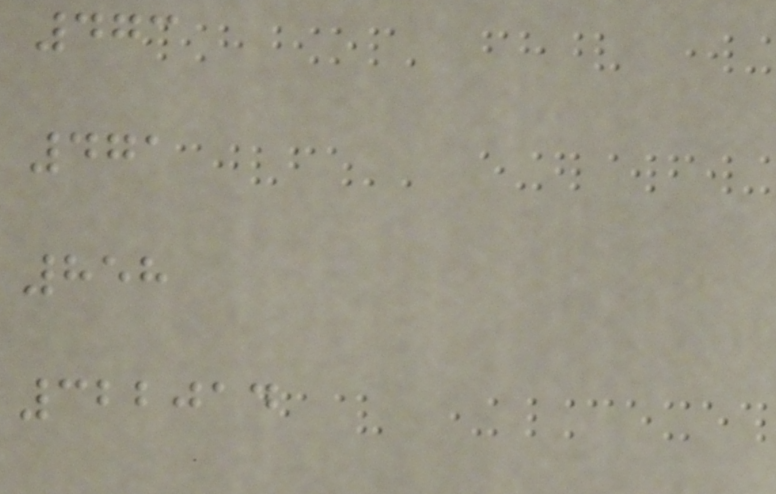473
471
858
322014
